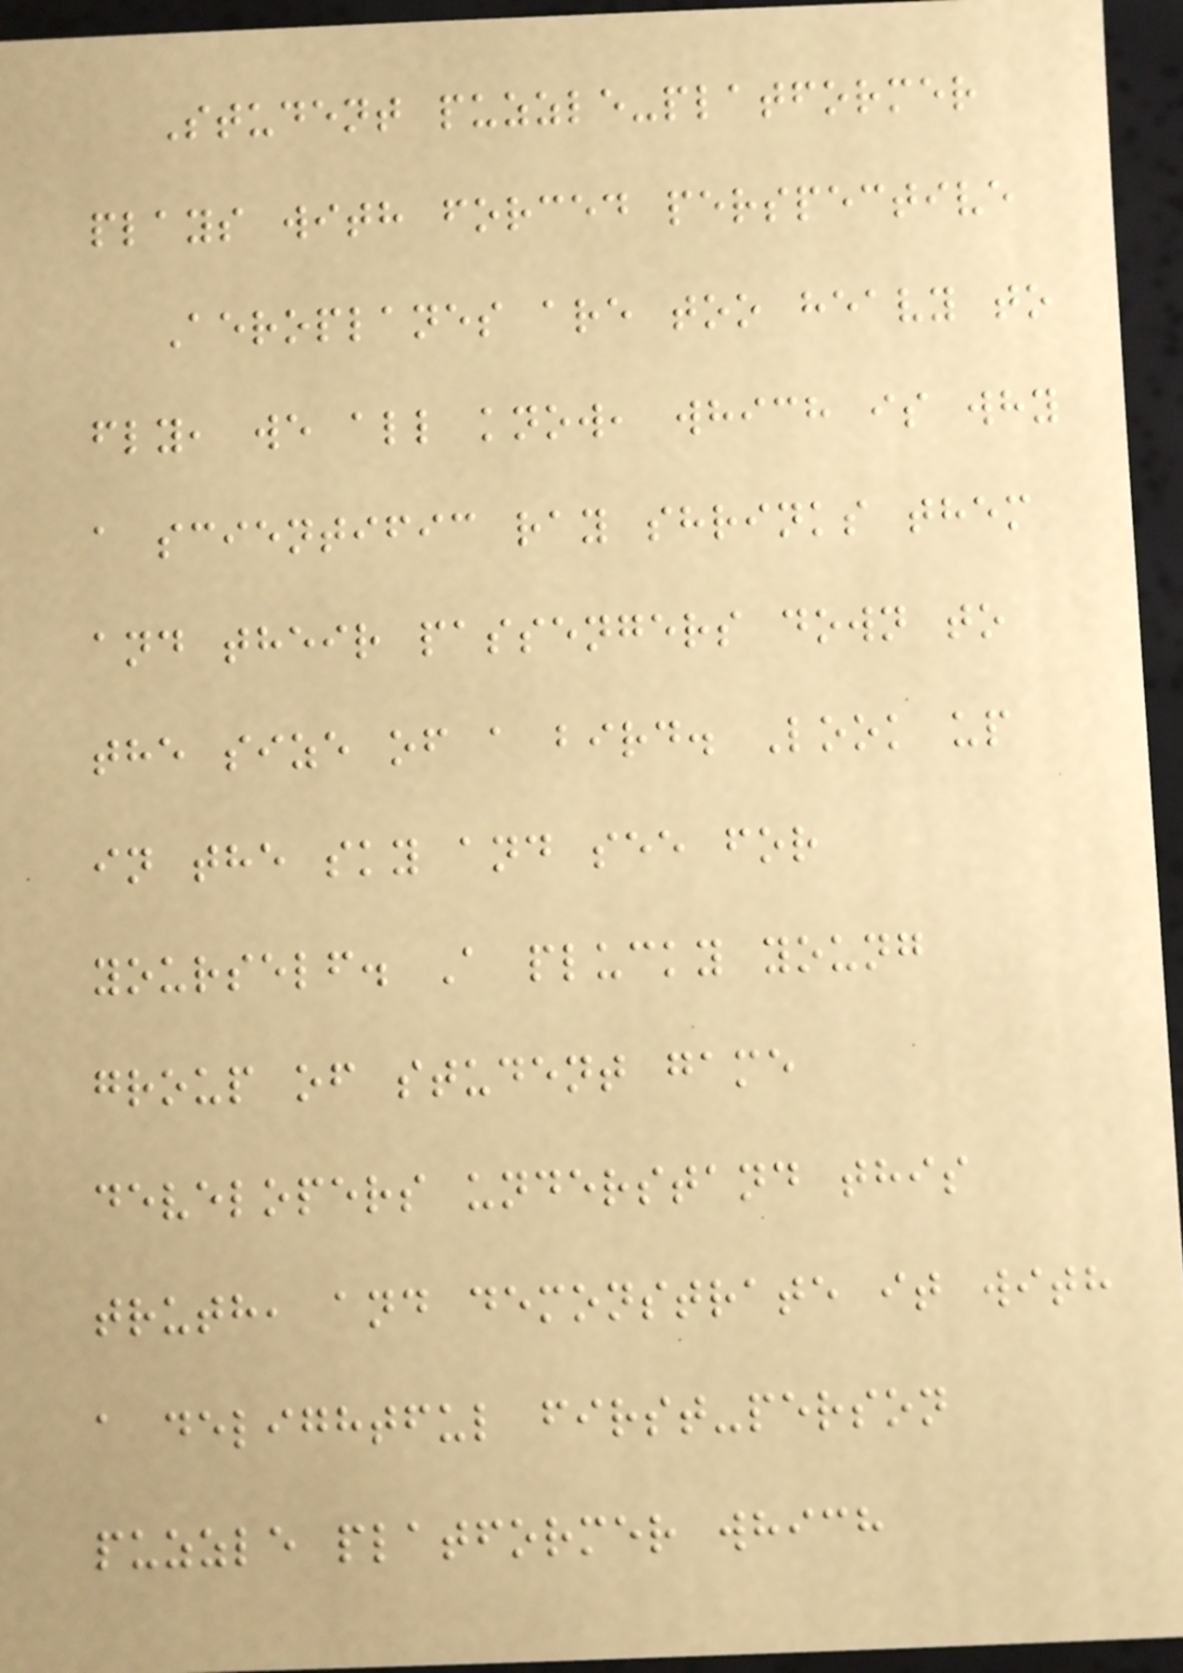Student puzzle-platformer
plays with forced perspective
Aeroplanes are too heavy to
fly, we all know, which is why
a scientific ray shrinks them
and their passengers down to
the size of a bird. Look up
in the sky and see for
yourself. A plucky young
group of student game
developers understand this
truth, and demonstrate it with
a delightful first-person
puzzle platformer which
